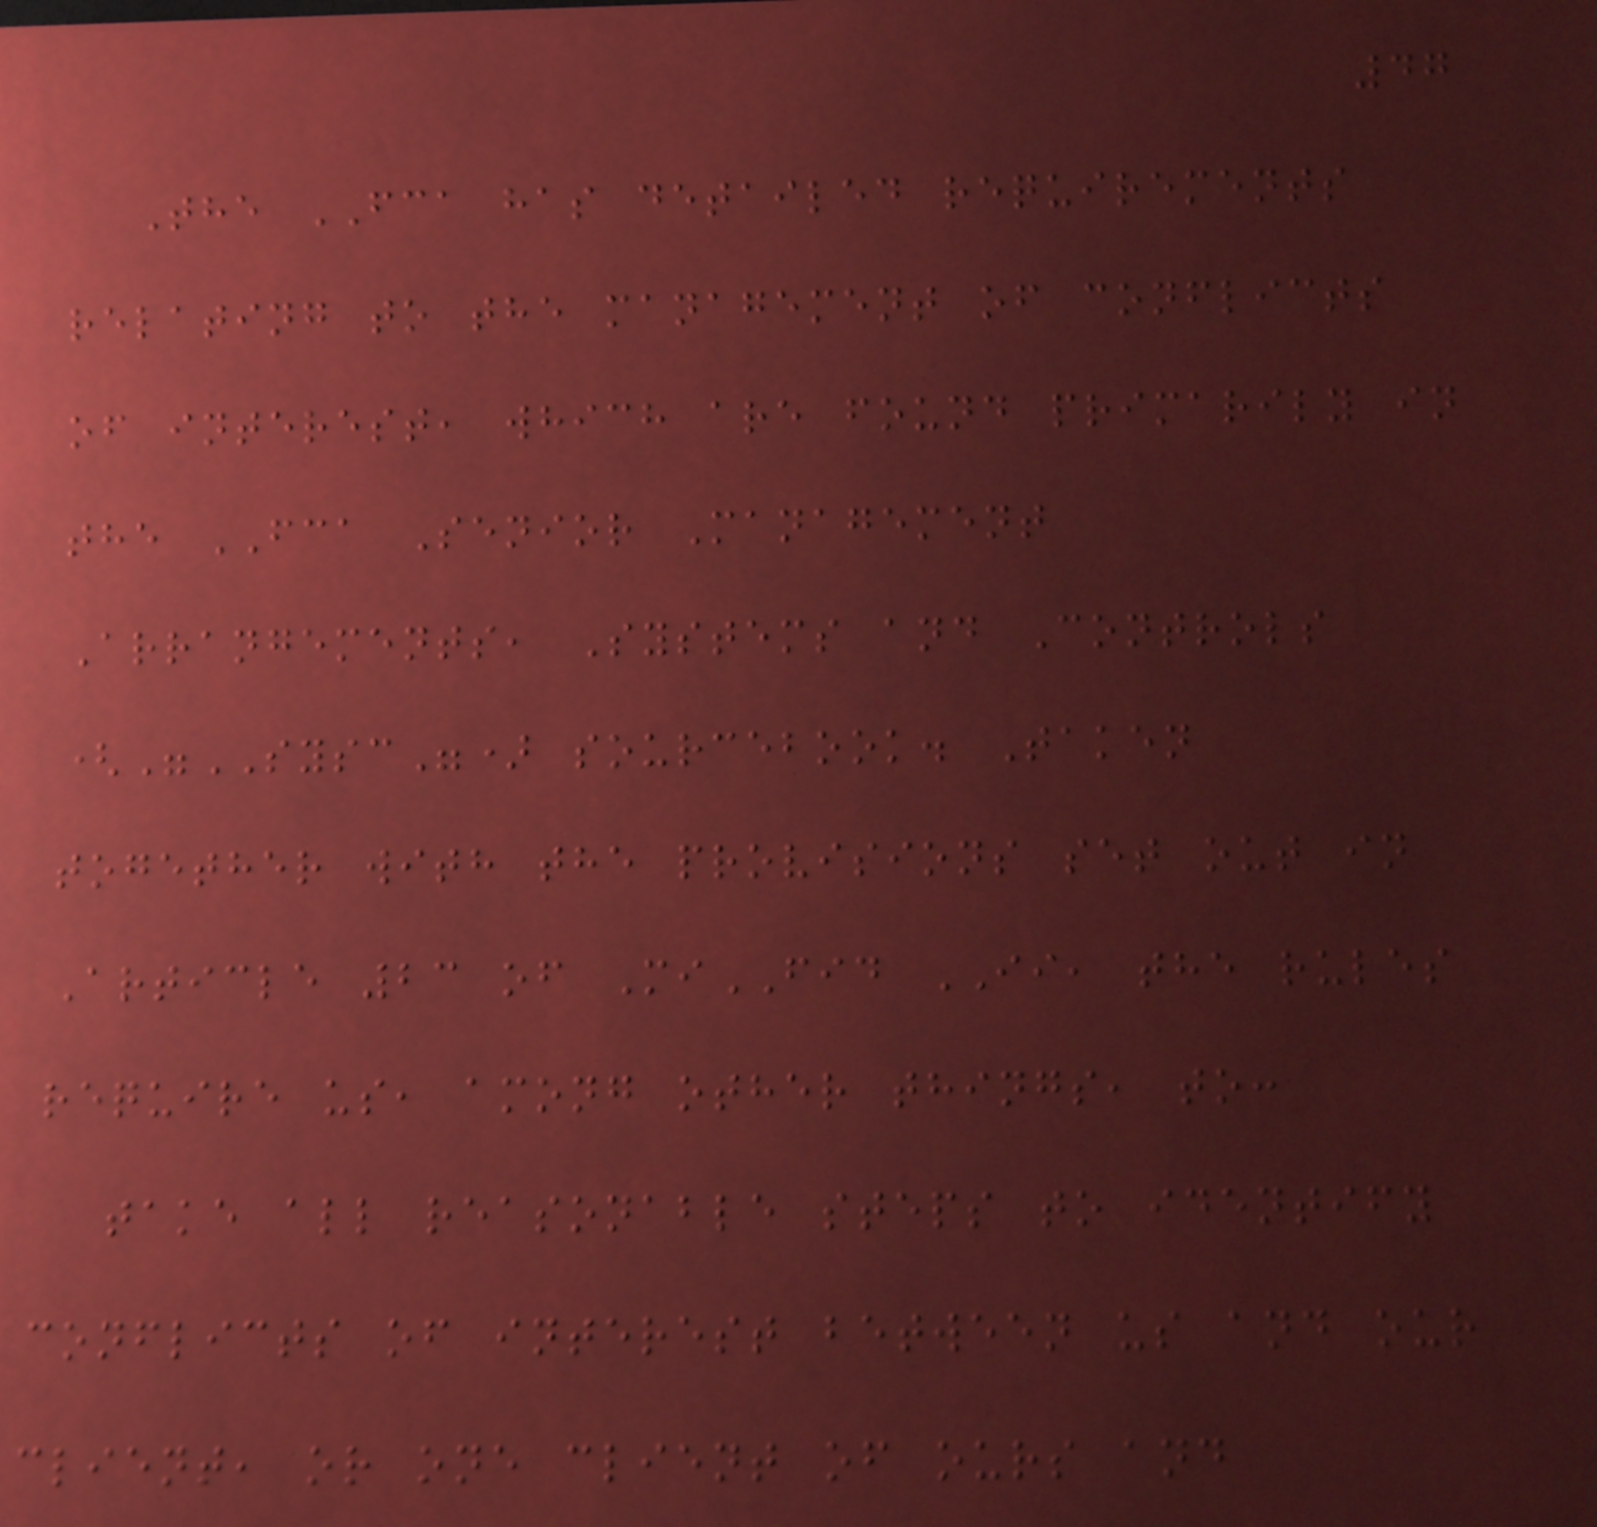47
The FCA has detailed requirements
relating to the management of conflicts
of interest, which are found primarily in
the FCA Senior Management
Arrangements, Systems and Controls
("SYSC") sourcebook. Taken
together with the provisions set out in
Article 23 of MiFID II, the rules
require us, among other things, to:
take all reasonable steps to identify
conflicts of interest between us and our
client, or one client of ours and
